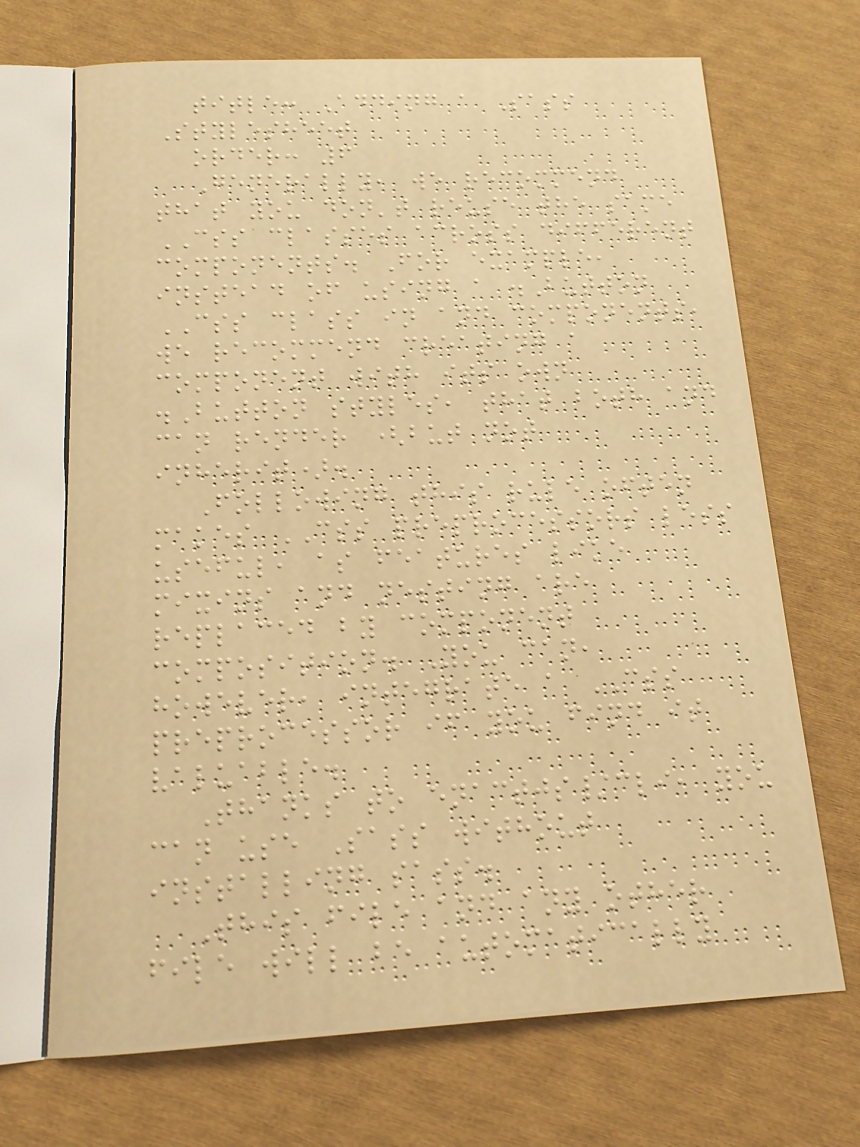title: Adding a Sass
Stylesheet
order: 6
Generally, we recommend
that you don't reuse the same
CSS classes across different
components. For example,
instead of using a .Button
CSS class in and components,
we recommend creating a
component with its own
.Button styles, that both and
can render (but not
inherit).
Following this rule often
makes CSS preprocessors less
useful, as features like
mixins and nesting are
replaced by component
composition. You can,
however, integrate a CSS
preprocessor if you find it
valuable.
Thanks to enactjs/cli, you
can use Sass without
installing sass.
This file and any other
file will be automatically
